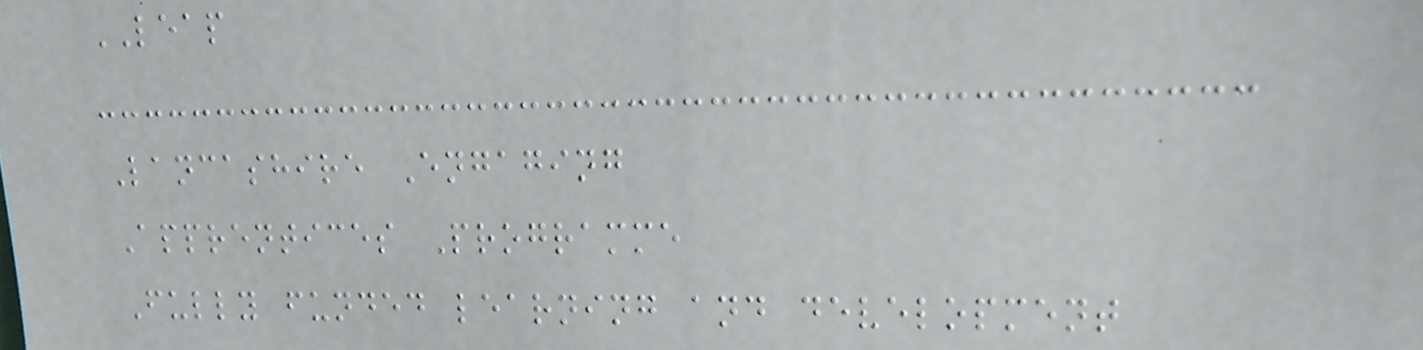LEAP
Lancashire Engaging
Apprentices Programme
Fully funded learning and development
